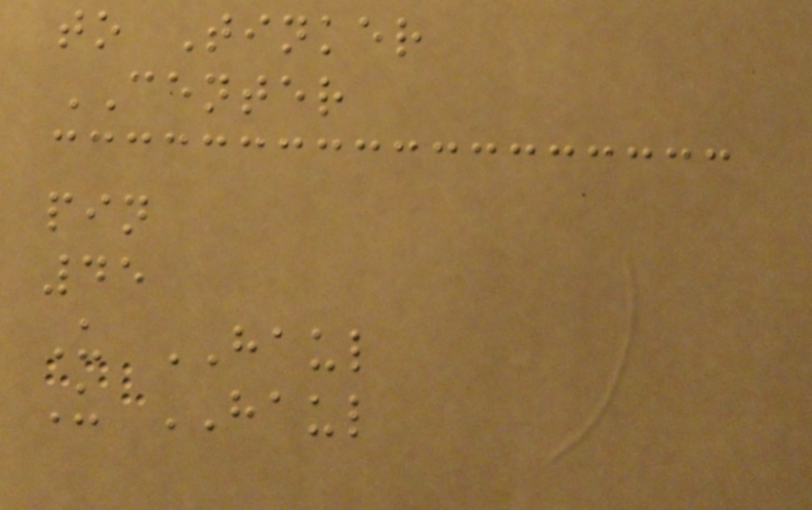to Tinker
CENTER
pin
45
U HAUL
U HAUL
